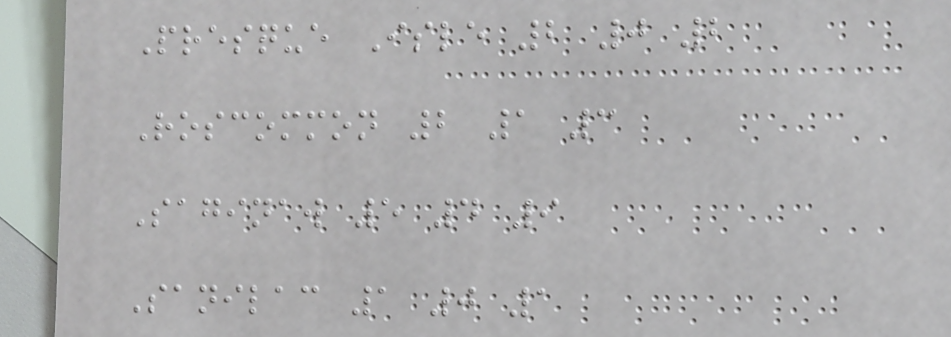Presque Isle 2 0 2
Roscommon 2 1 3
Saginaw 5 4 9
Sanilac 1 0 1
